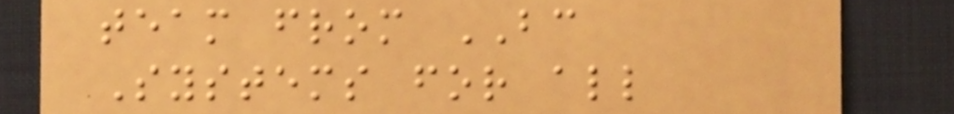team from BC
Systems for all
